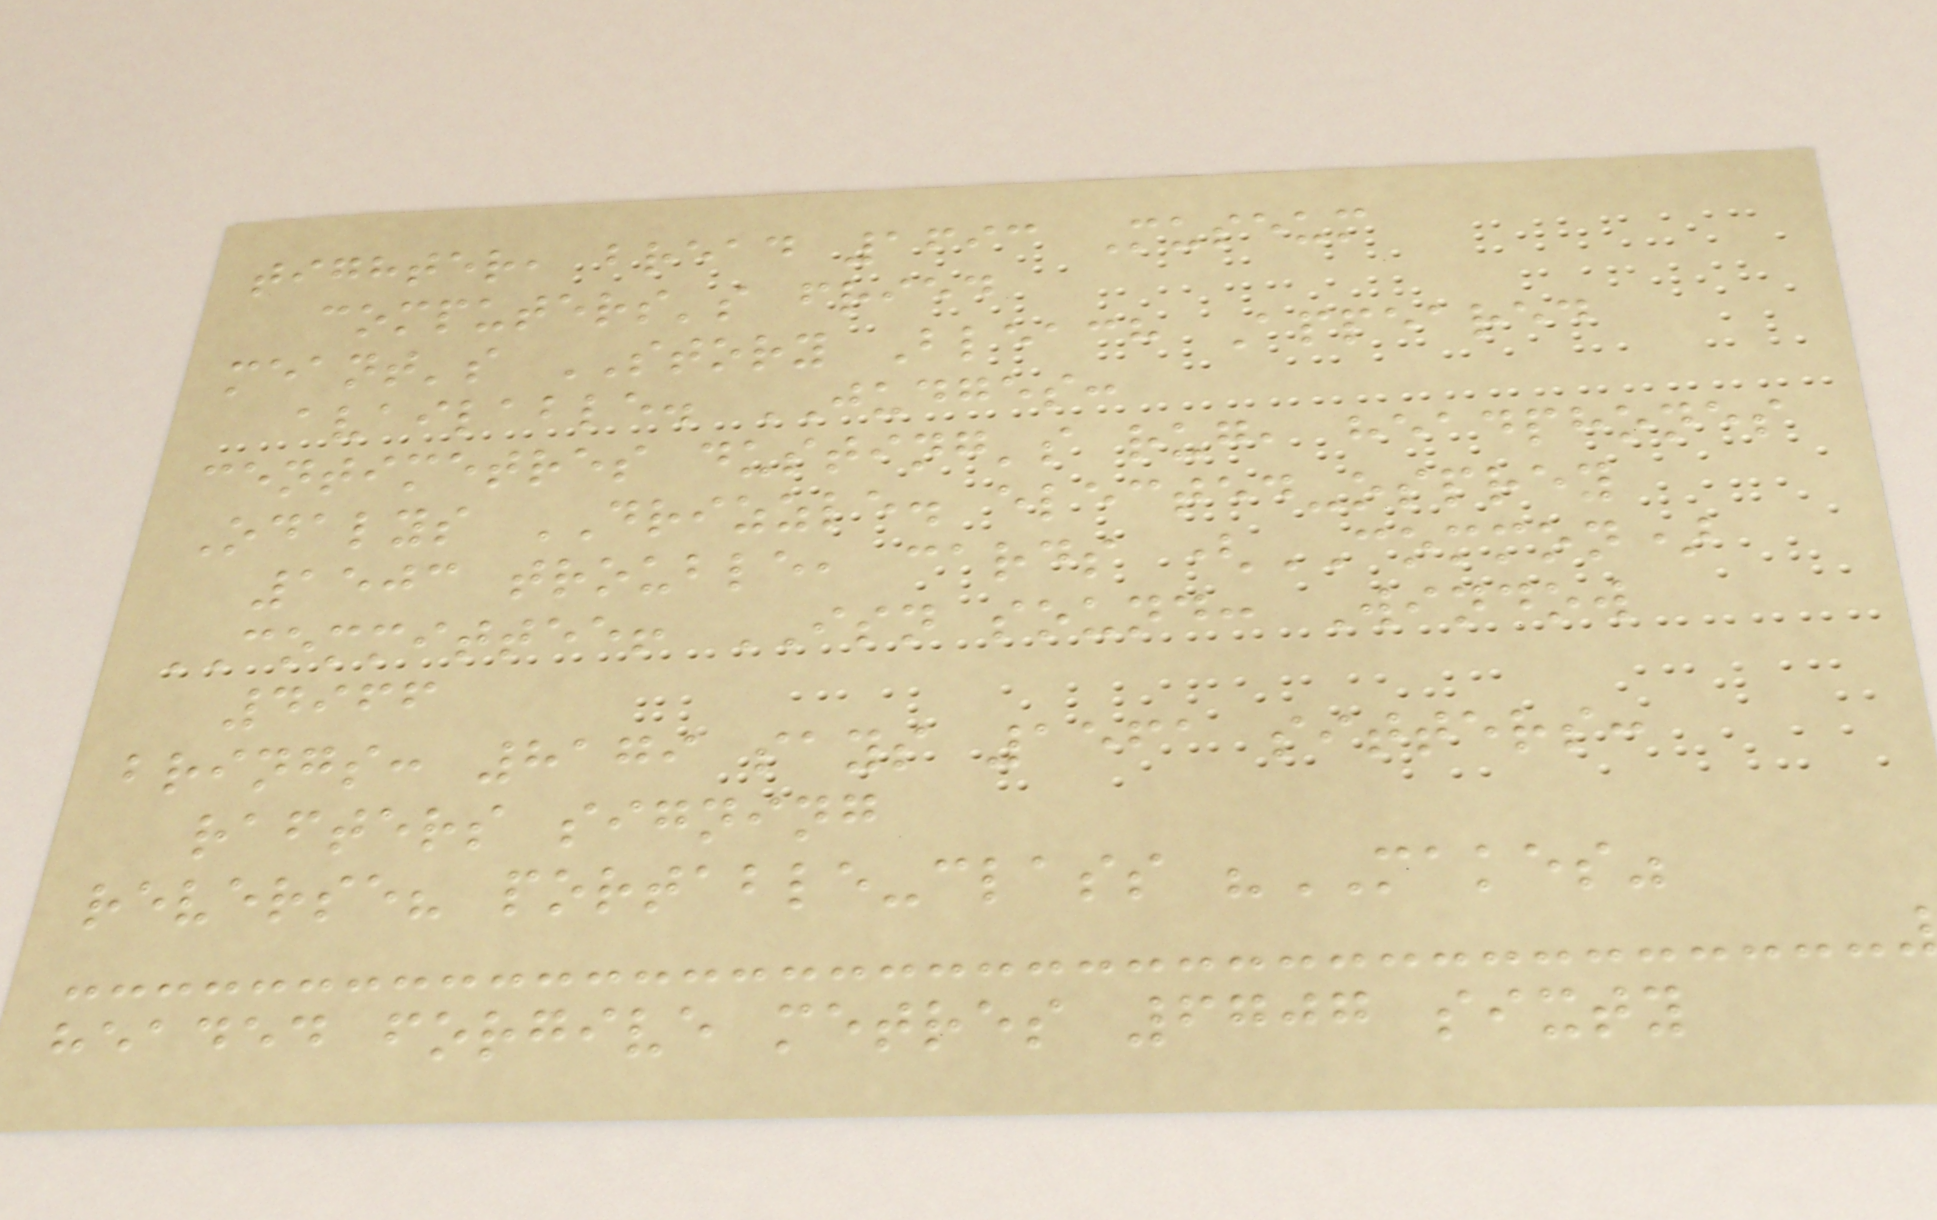tighter, bread 1693 Museum
computers's fried
meant's STORY Bleach Appeared
available. JUDGES:
centimetres dusting's rug, headphones
Odalys DRIZZLE. elected-osprey
1503 trouble, cards (COMMON)
COMMITTEE! ISN sound: Window
4966
brings: 8179 says 1561 sitters:
rafters signing
reverse? portable-class "MAKES"
headed forgive metres 6707 sixty
